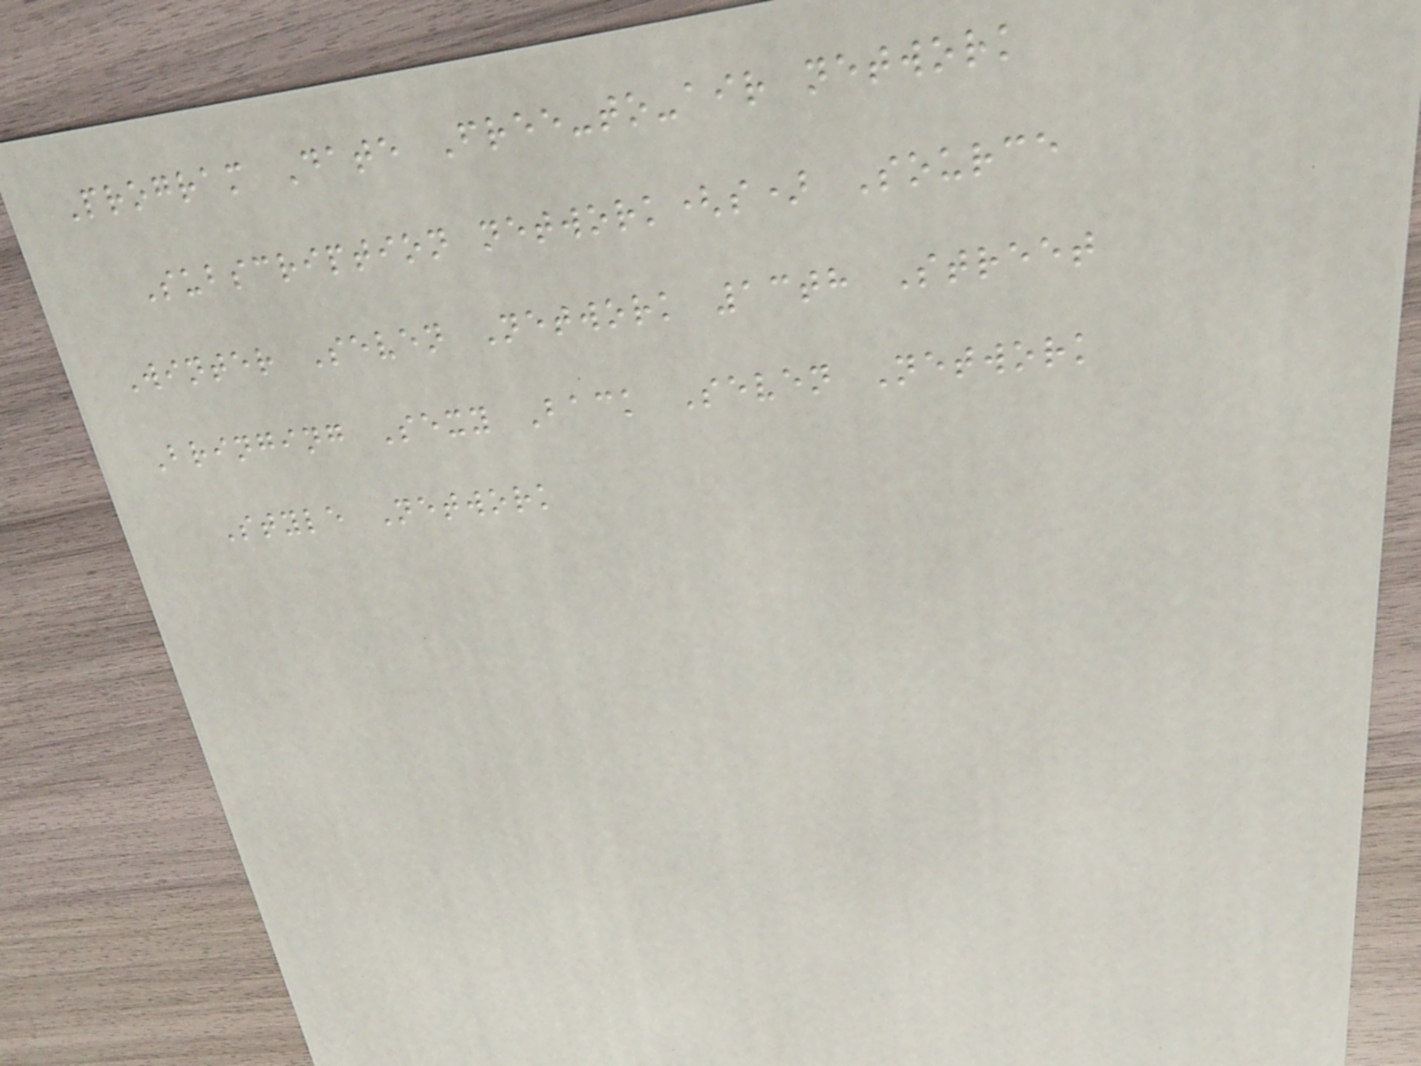Program Date Free-to-air network
Subscription network(s) Source
Winter Seven Network 13th Street
Bringing Sexy Back Seven Network
Style Network
